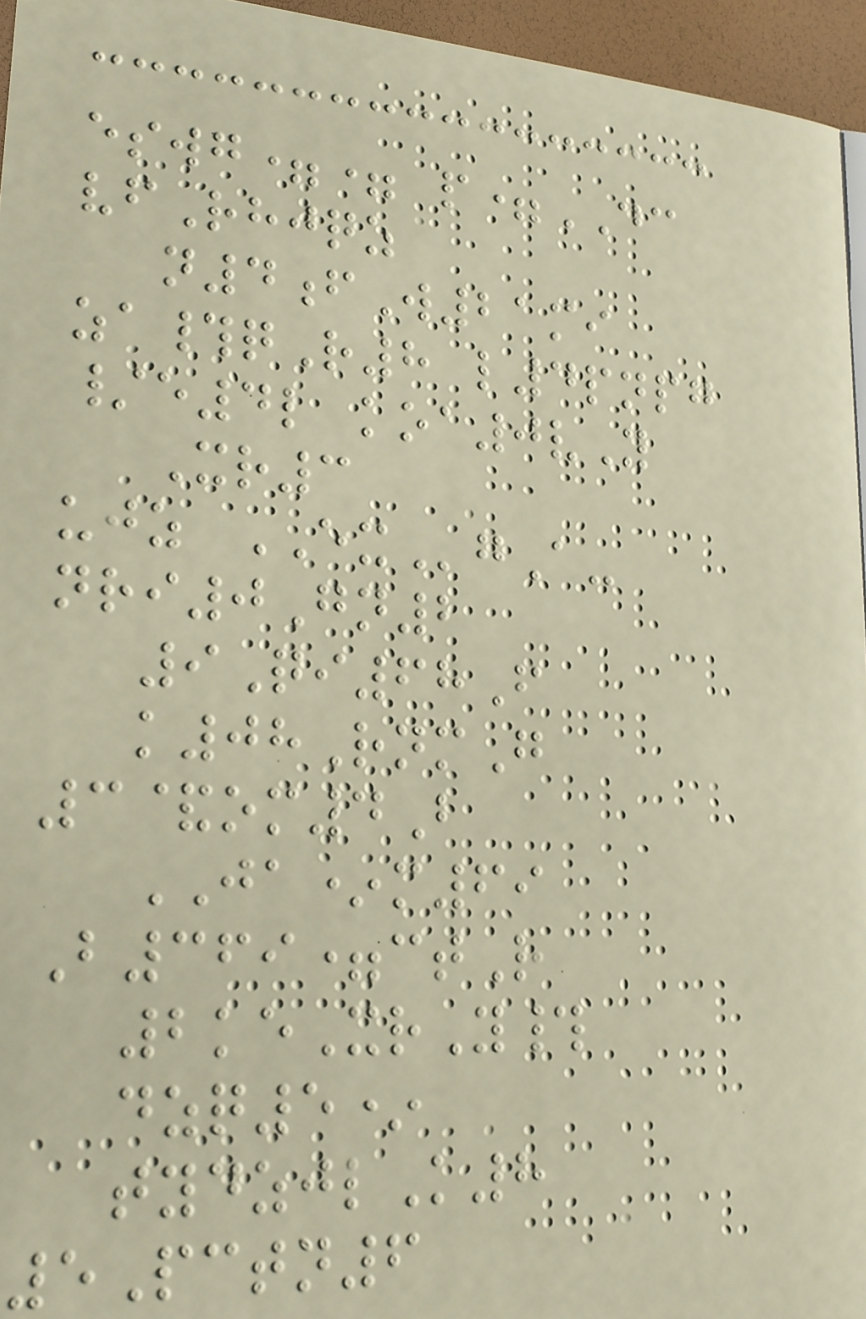eswg== p=DC
vfRhjqz
n4fW21mi
za#qR8 l4pnpg
/e4l koa0vY
Xr3
ujz EXgA-
nri0Gn2
9Qi68F
k08RnmG
3&om4B
JA*m69
B369=ctR
2keXrY#
dzq5*
tydzjlK8
5Pctn6
